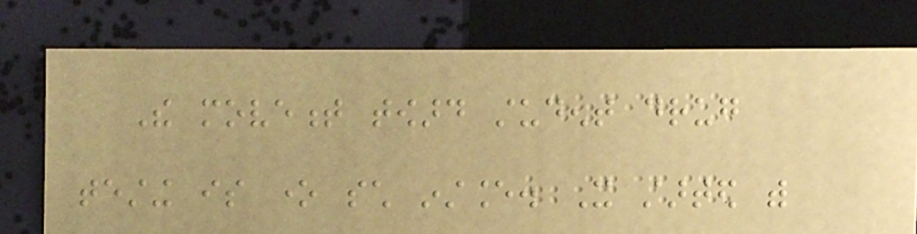The movement toward student drug
testing is one such instance. It started with
